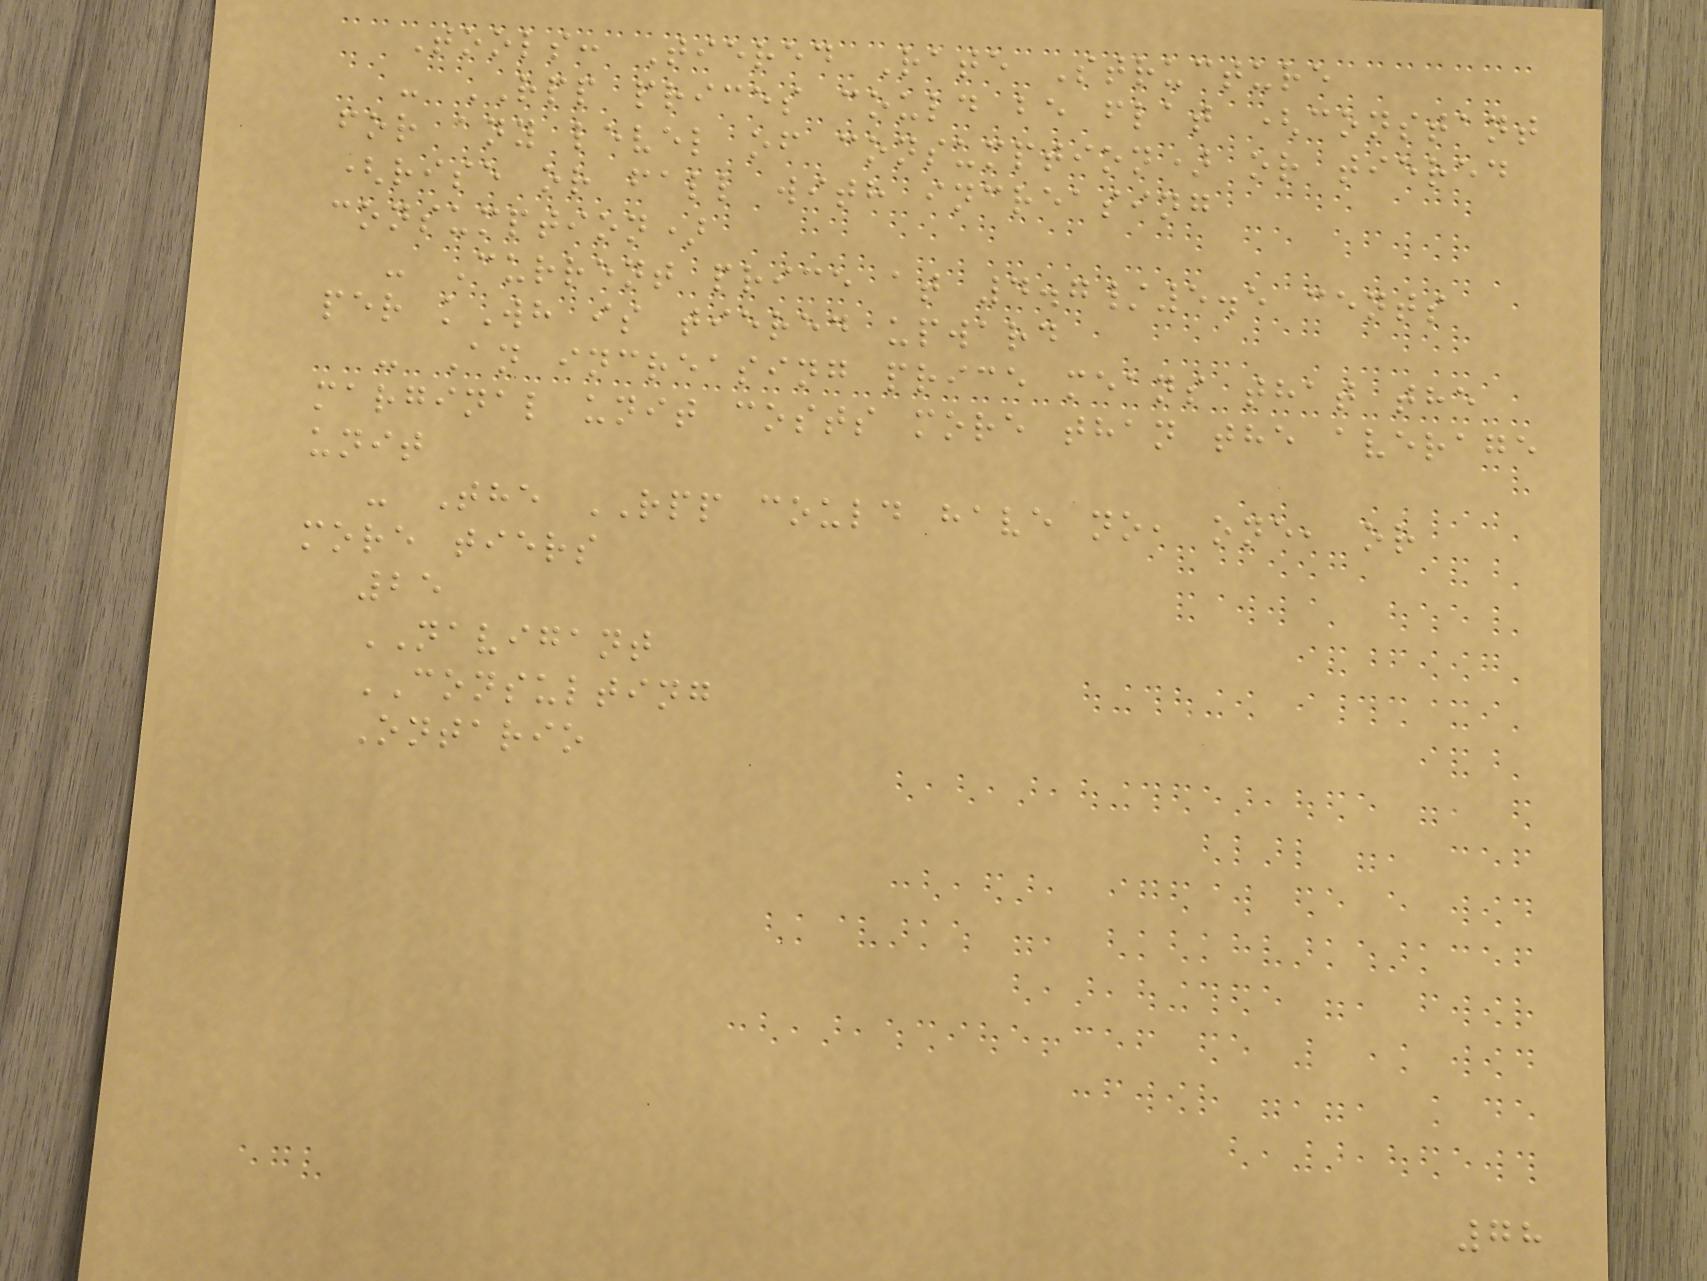Tools: Tiered Rate Structure
- RPP prices could be flat (constant
for any level of consumption) or tiered
(rise or fall with increasing
consumption)
- Current price at 4.7/5.5 cents
per kWh is tiered upward
- An increasing price means that the
marginal unit costs more than the average
unit
- The RPP could have no, one, or
more tiers
25
NAVIGANT
CONSULTING
Ontario
78
